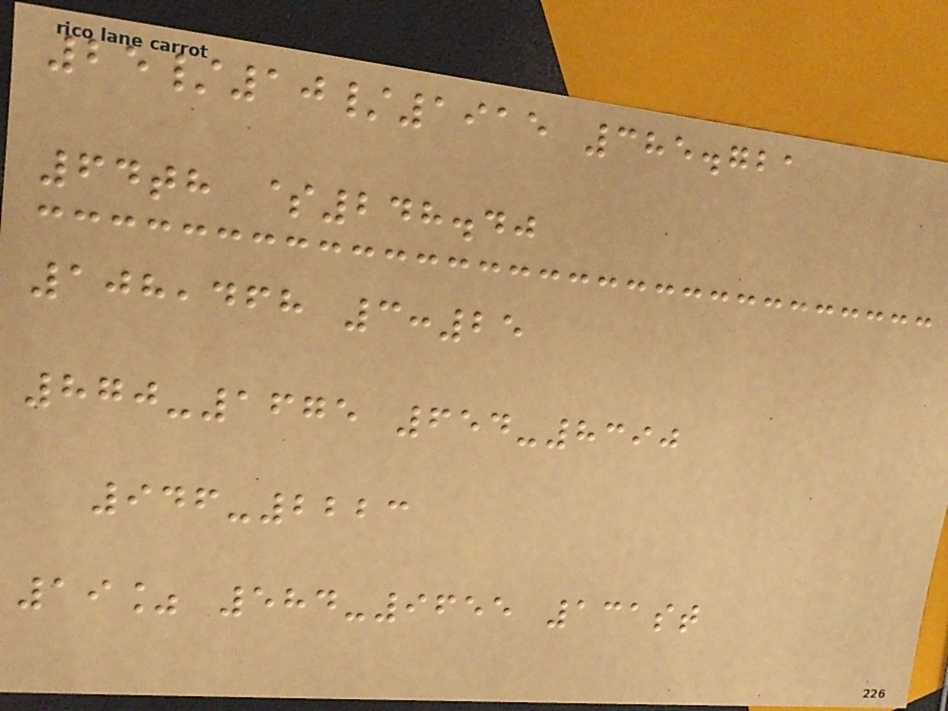25/10/1915 385.721
64th $248.40
108,468 3:25
870-1675 654-8390
946-2223
19% 584-9655 131st
